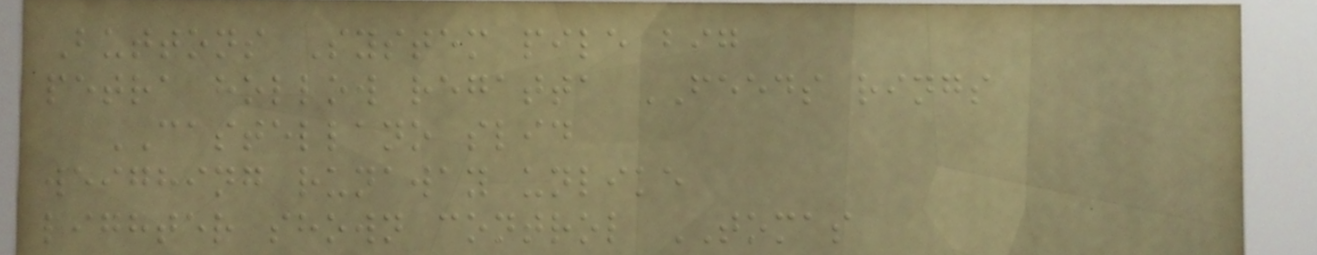Buttons System pile big
petra hollow regatta FEEDS rings
CASTELLANO slid
weighing runaway unlike
lighter shown control TOMAS
